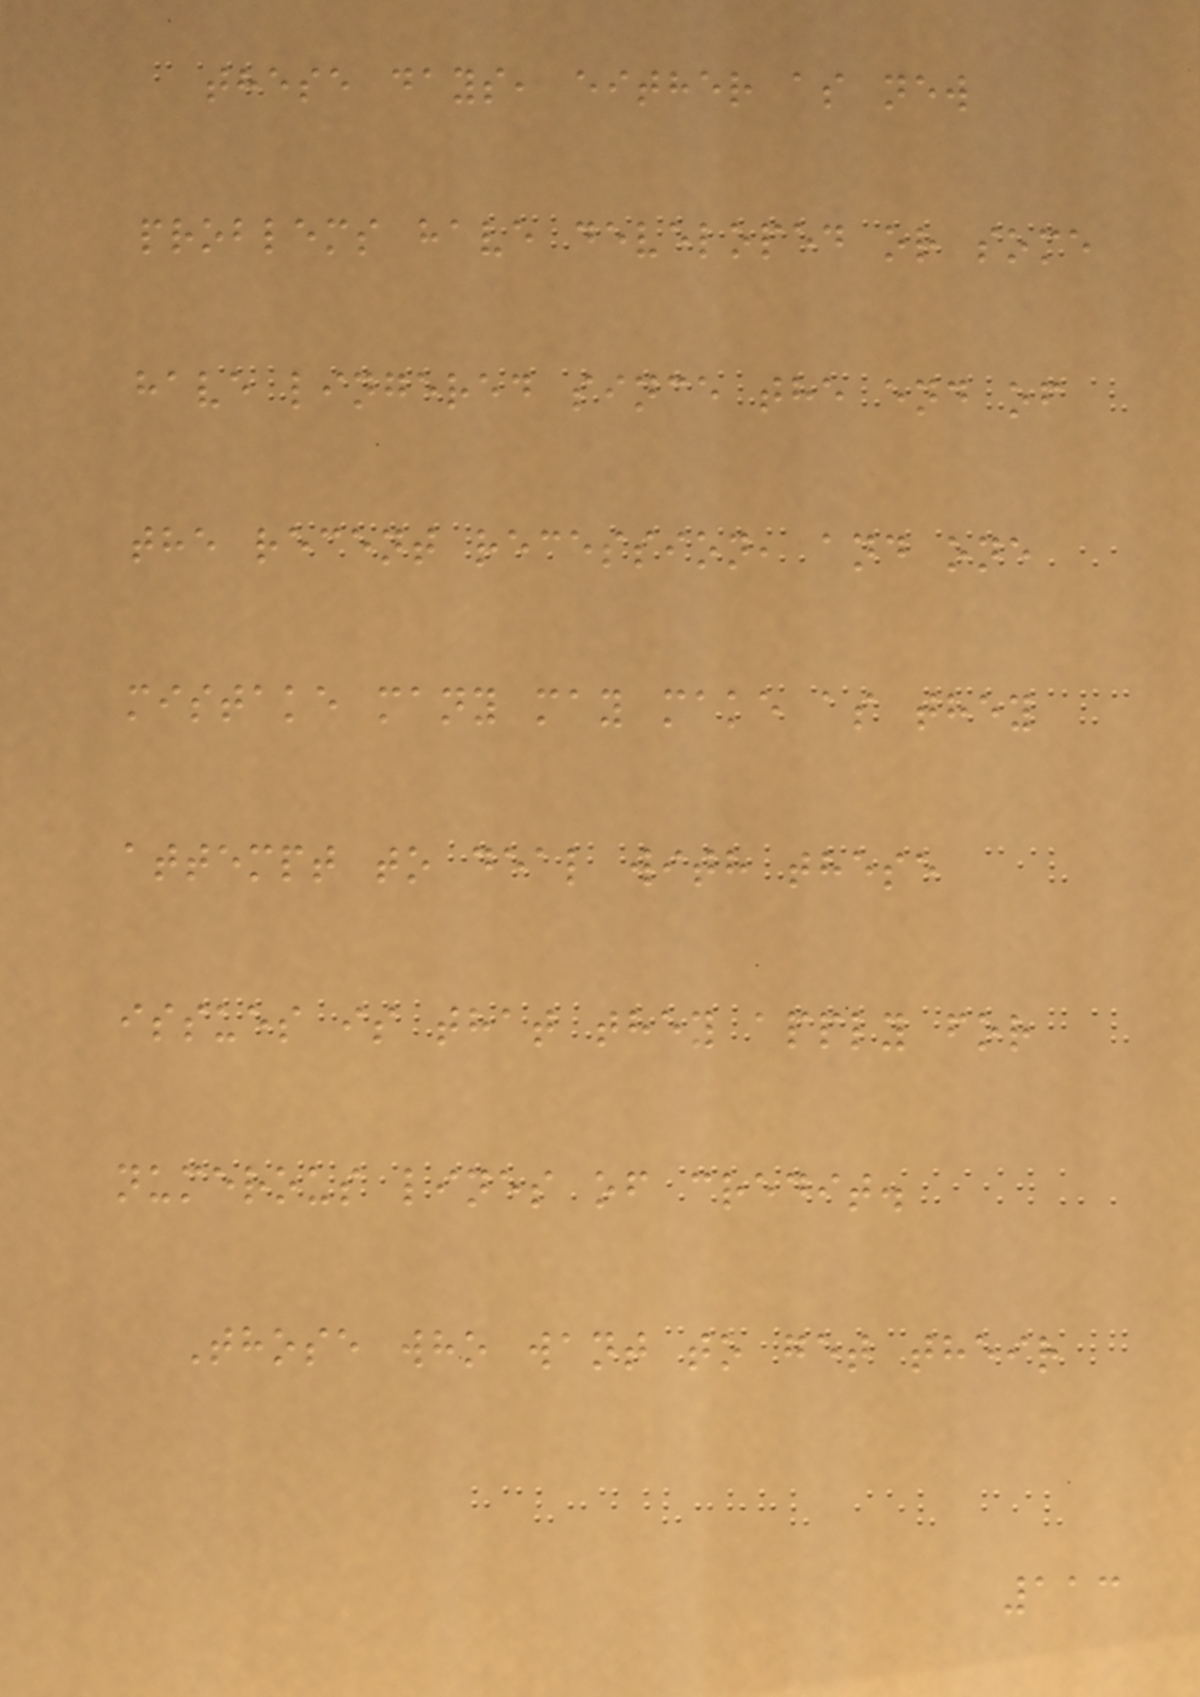these days, either as new
problems have developed or some
have lingered since the end of
the recent recession, and one
mistake many may make as they
attempt to deal with these
issues is that they apply for
numerous lines of credit.
Those who want to get their
113
